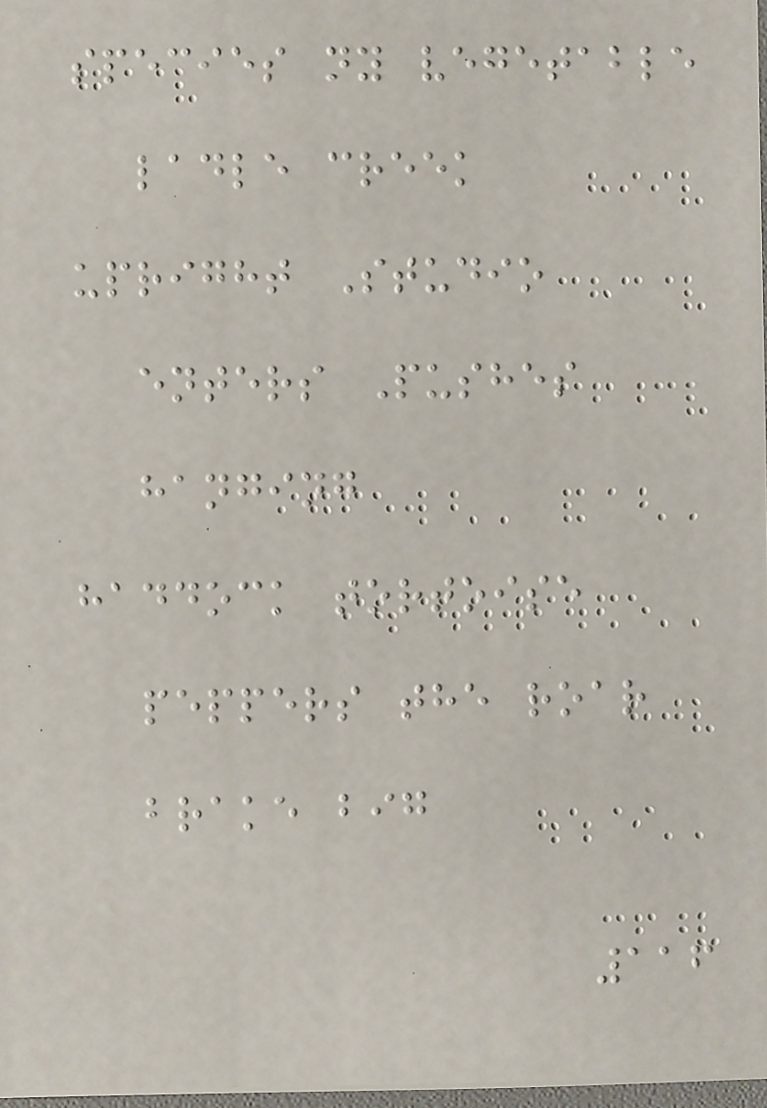species ny vegetable
ladle creek
upright Studio
enters Pushes
hanging
haddock tortoise
peppers the roar
brake big
116
